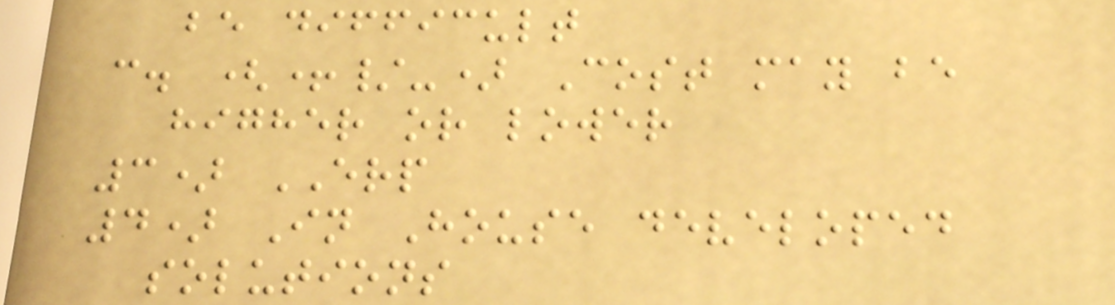be difficult
c. (+/-) Cost may be
higher or lower
3) ERP
4) In House developed
solutions
